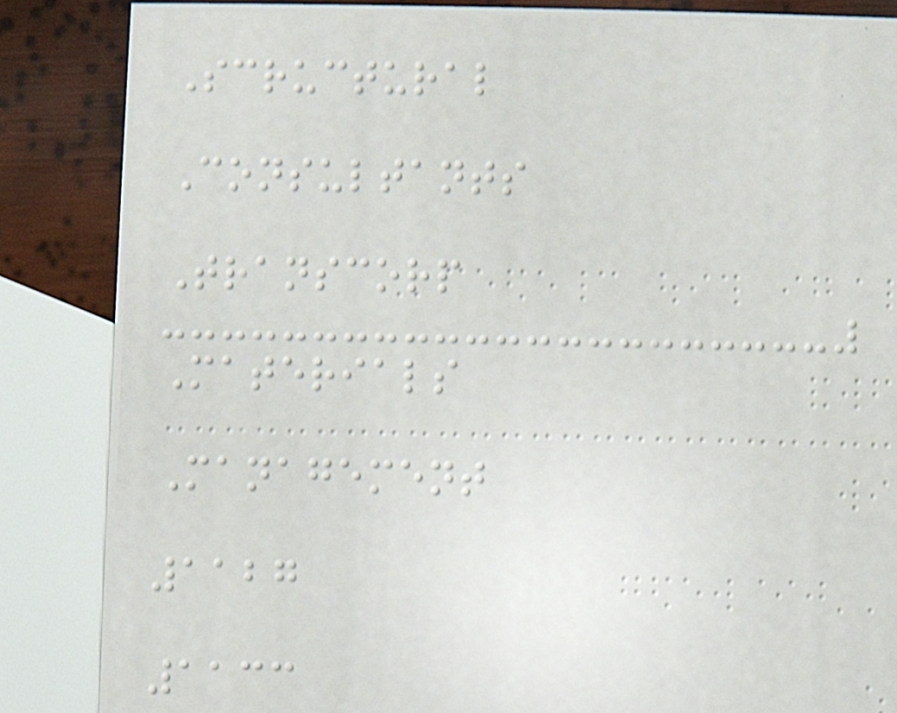Scructural
Consultants
Transcorp
Materials
Management
1127
1133
